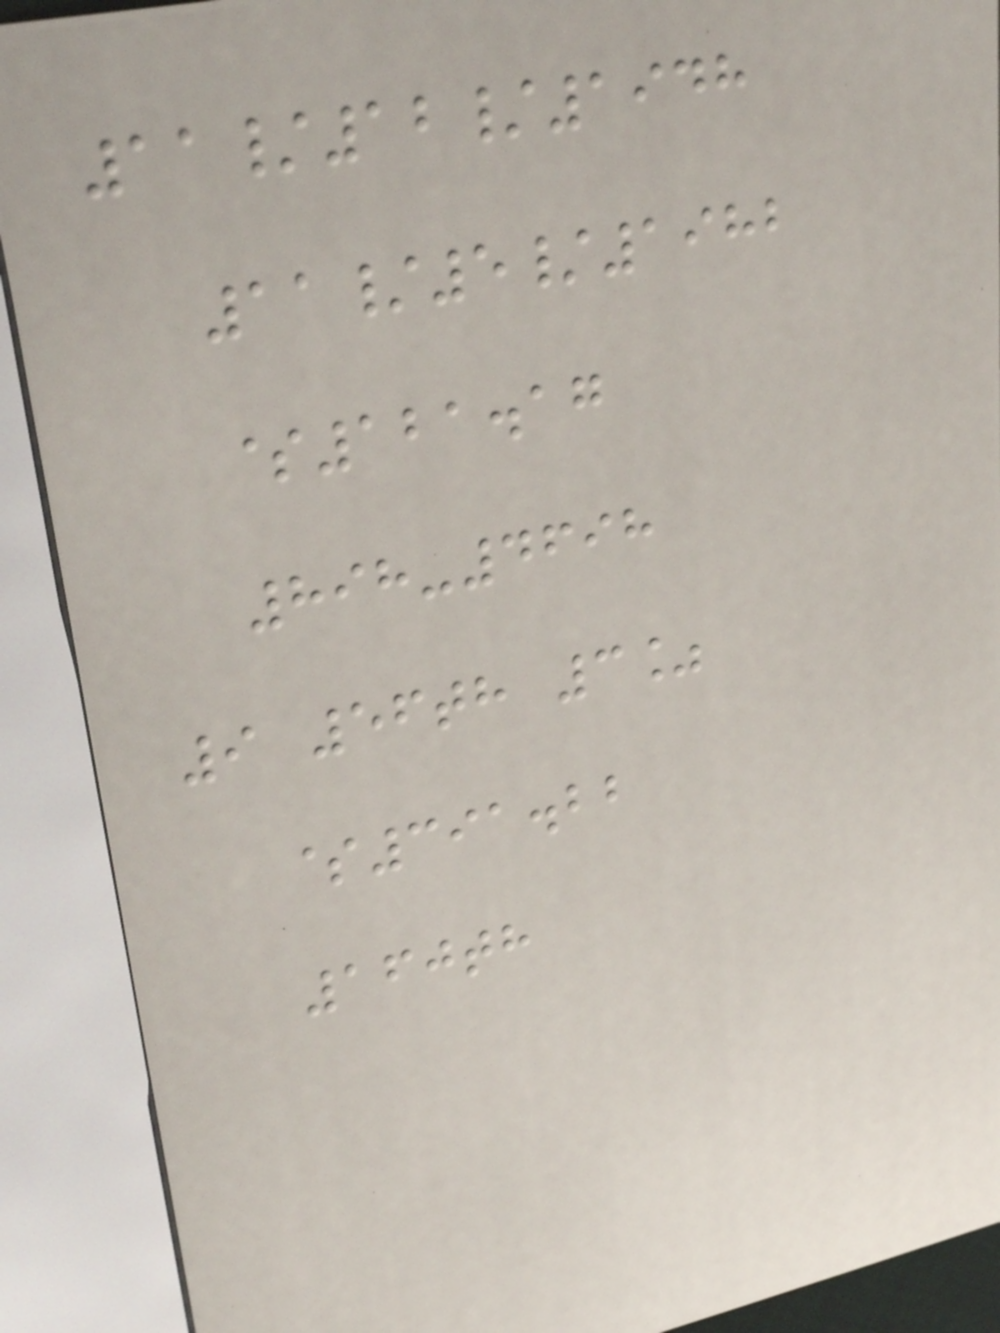11/12/1948
11/5/1982
$121.17
898-4698
9 56th 3%
$391.22
160th
